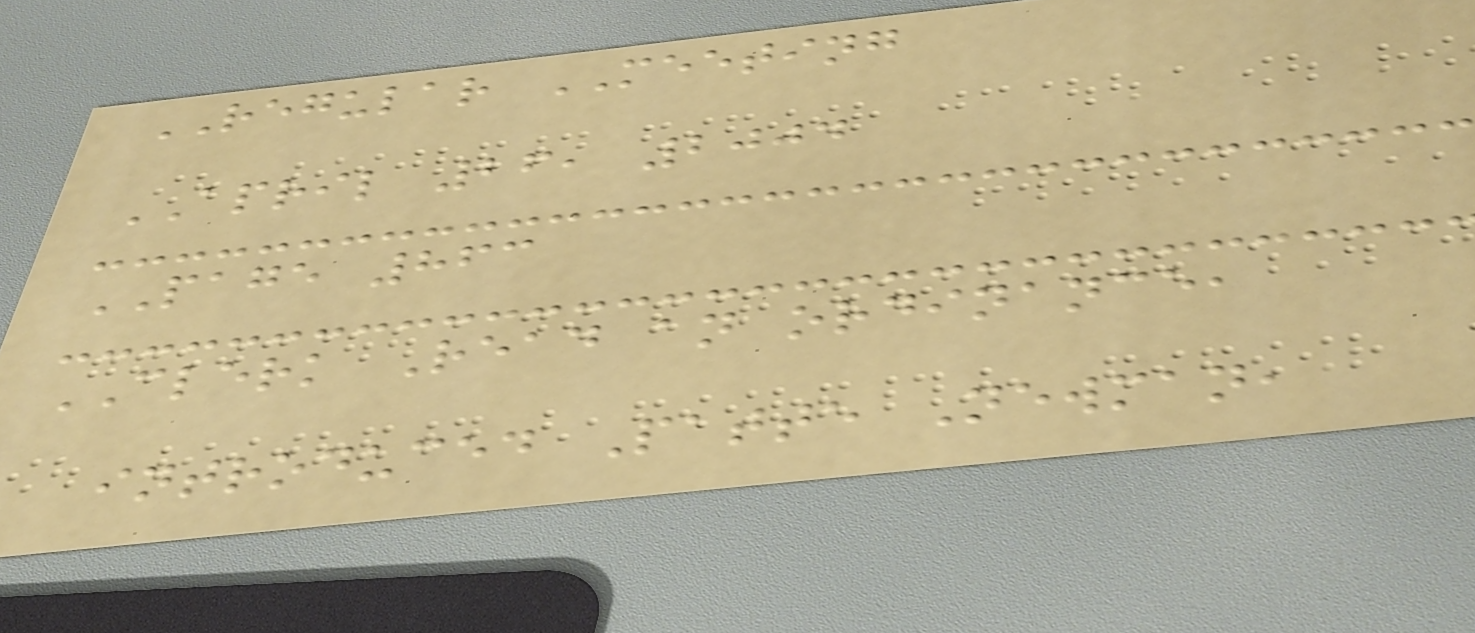REGULAR MEETING
APRIL 26, 2004
PAGE 863
CLERK Read an ordinance,
introduced Patte Newman,
